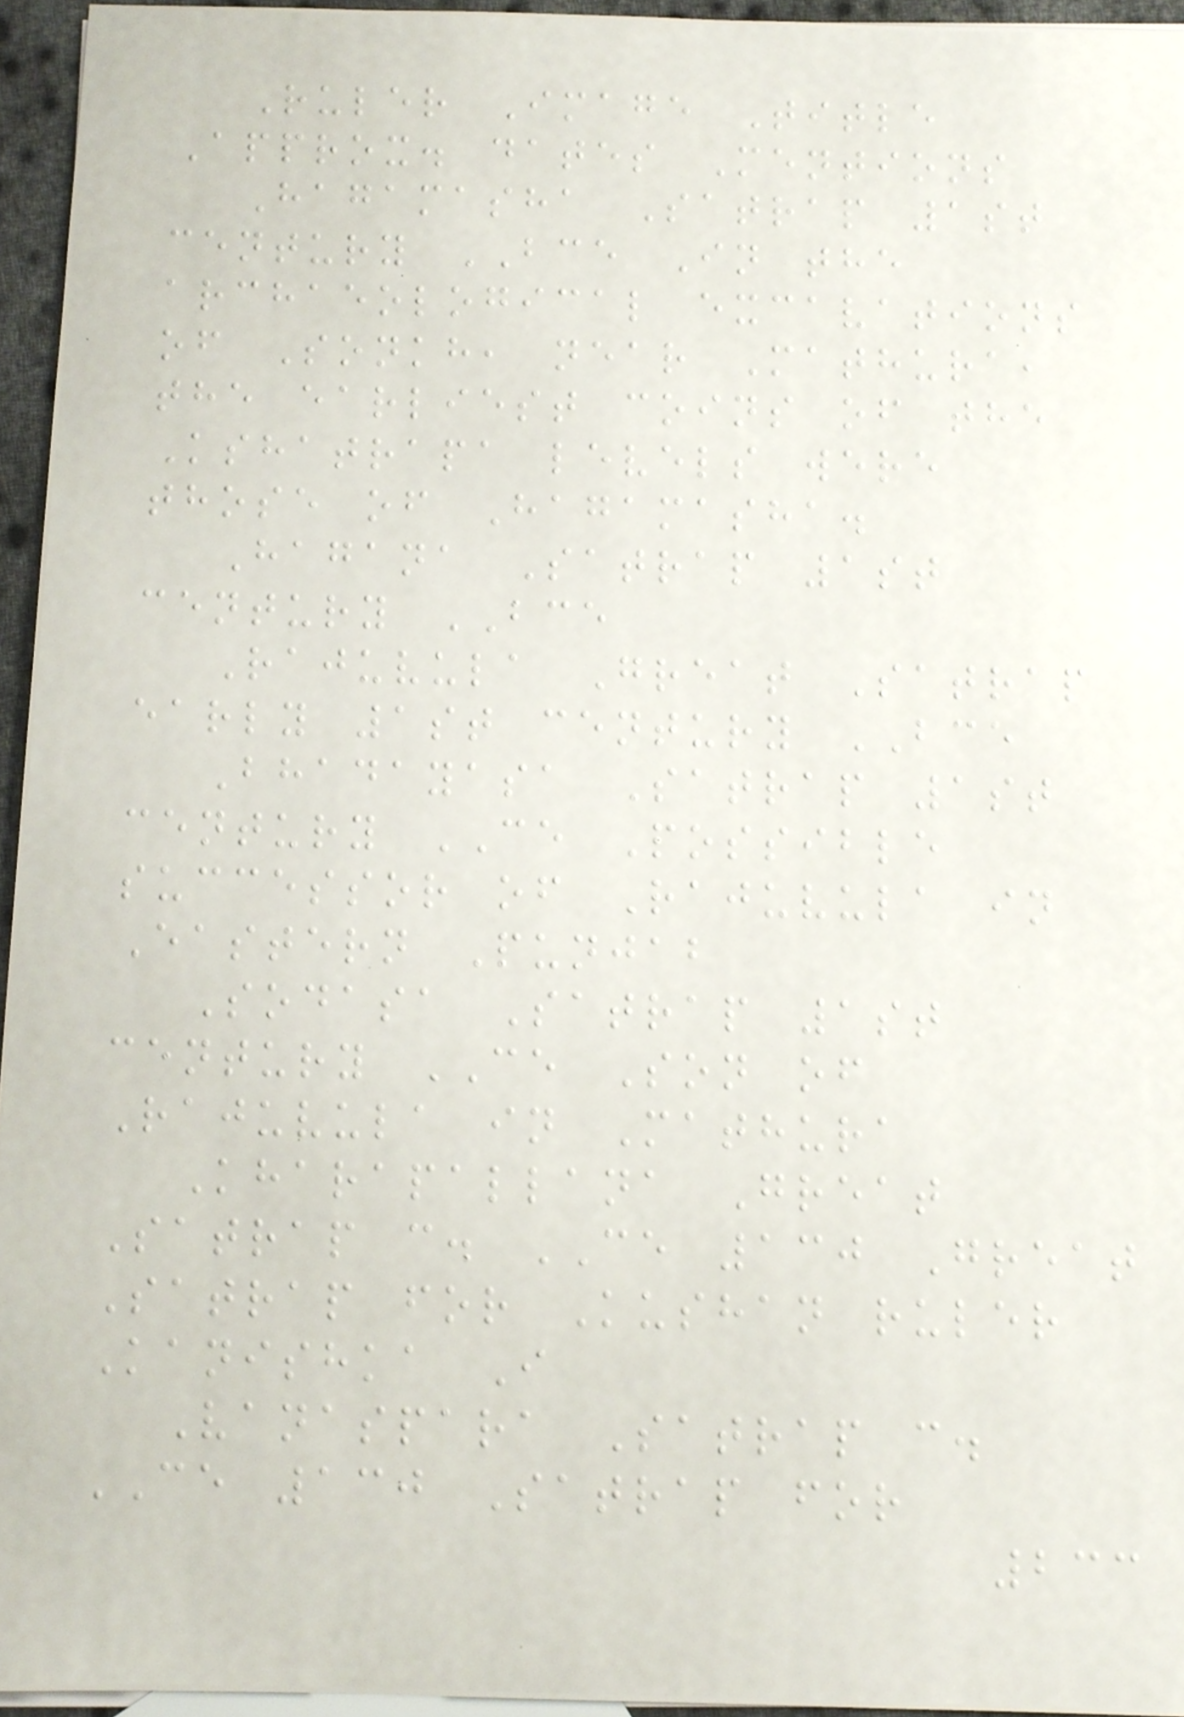Ruler Image Title
Approx. dates Mentions
Hagamasha Satrap 1st
century BCE In the
archaeological excavations
of Sonkh, near Mathura,
the earliest coins of the
Kshatrapa levels were
those of Hagamasha.
Hagana Satrap 1st
century BCE
Rajuvula Great Satrap
early 1st century BCE
Bhadayasa Satrap 1st
century CE Possible
successor of Rajuvula in
Eastern Punjab
Sodasa Satrap 1st
century CE Son of
Rajuvula in Mathura
Kharapallana Great
Satrap c. CE 130 Great
Satrap for Kushan ruler
Kanishka I
Vanaspara Satrap c.
CE 130 Satrap for
233
